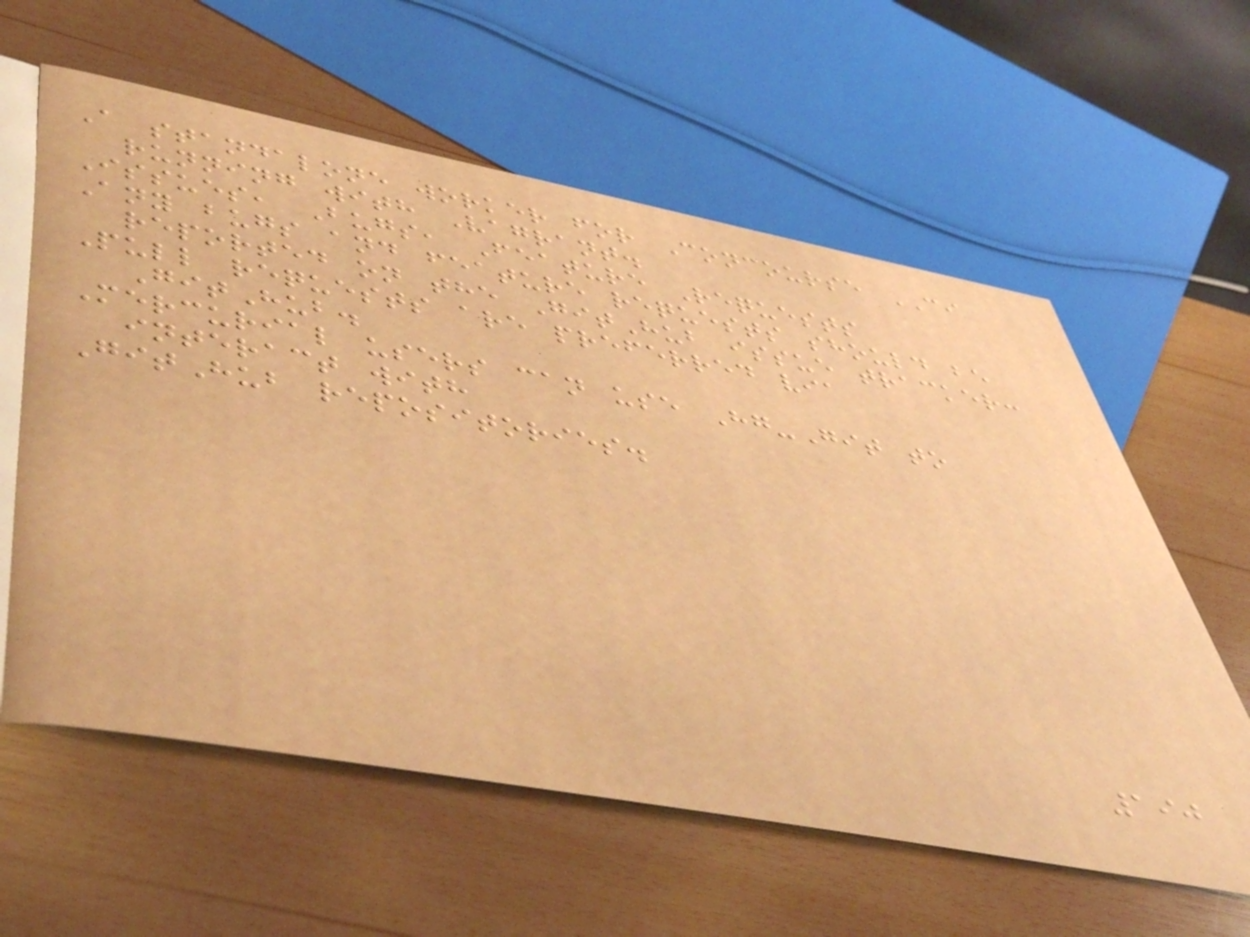A standalone worker for Concourse CI
running with Vagrant.
Issues, Bugs, Feature Requests
Any bugs and feature requests should be
reported on the GitHub issue tracker:
Pull requests are preferred via
GitHub.
Mercurial users can use Hg-Git to
interact with
GitHub repositories.
190
